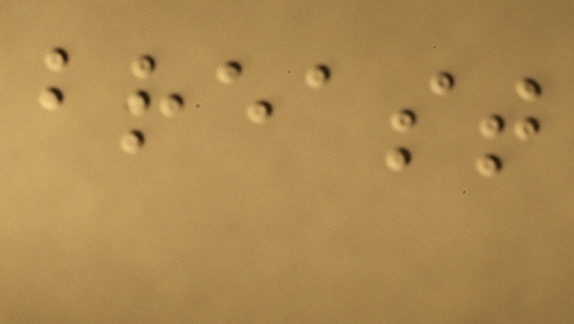breast
